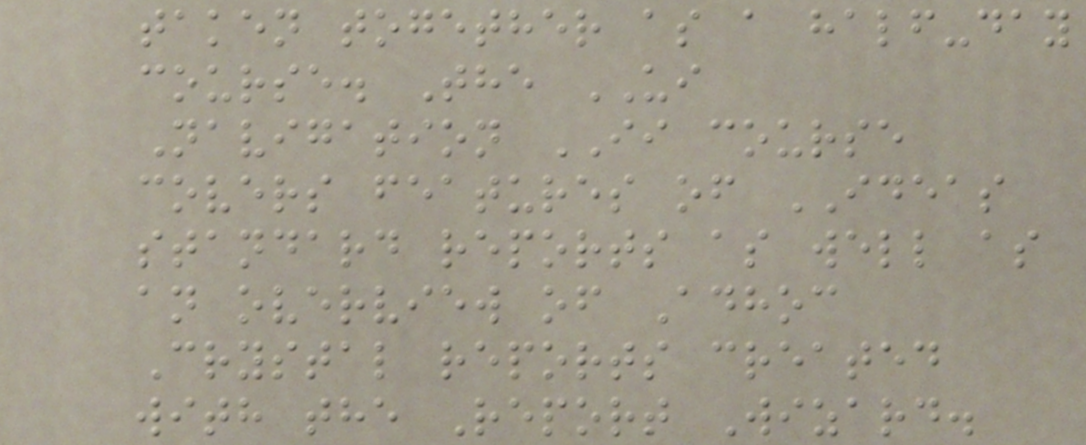taken together as a half-day
course. The UI
Navigation II course
covers features of IDEAS
standard reports as well as
an overview of Adhoc
Crystal reports created
with the Report Wizard.
